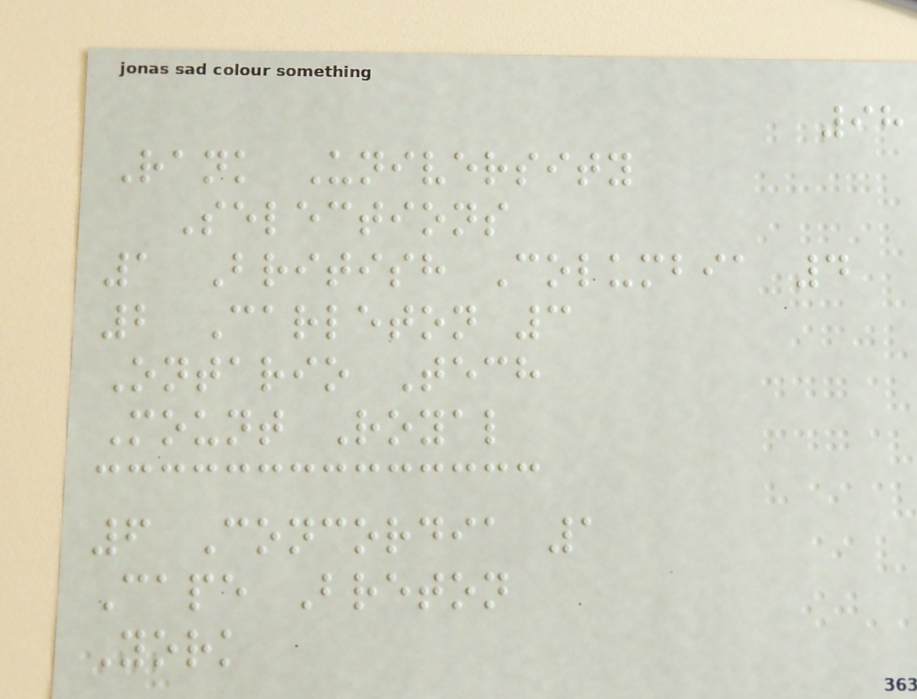98
Rank University
Selections
1 British Columbia 4
2 Carleton 3
Ontario Tech
Mount Royal
6 Concordia 1
Cape Breton
York
